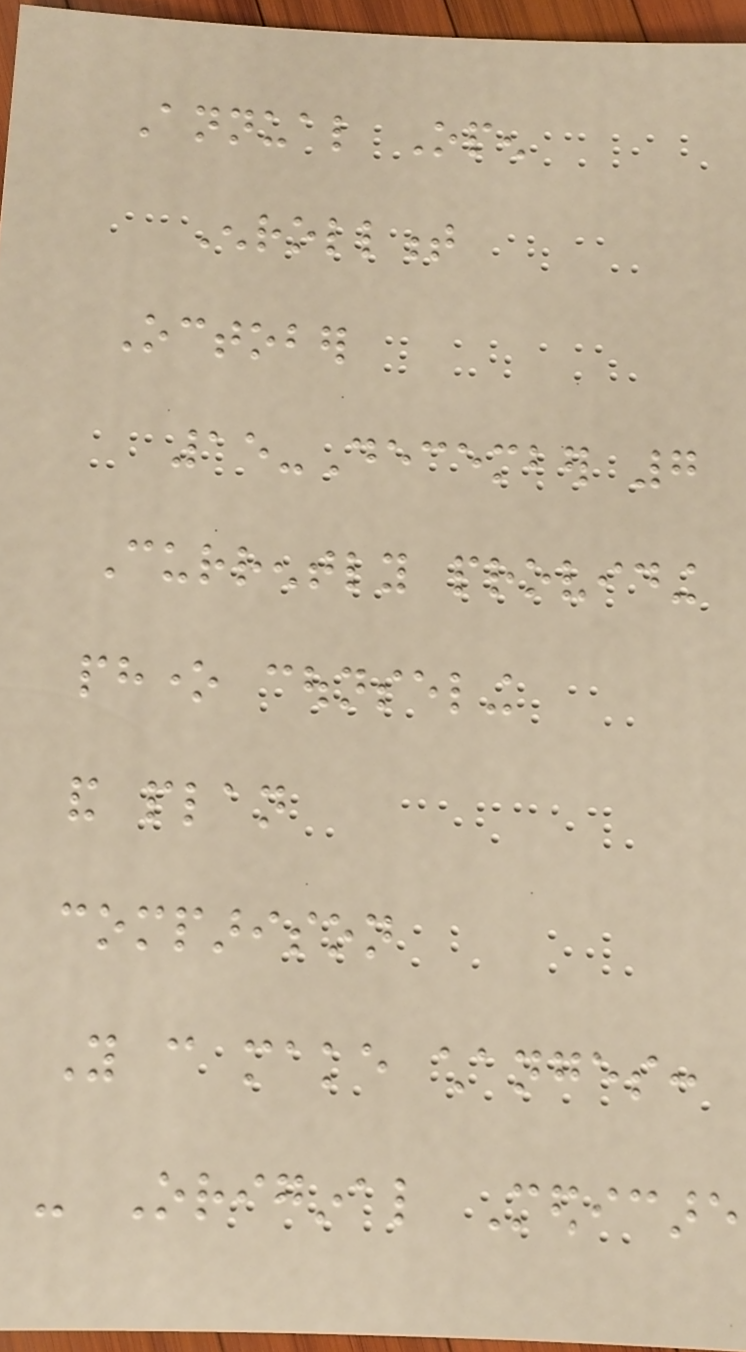Annual Open
Enrollment
October
15-December 7
Currently providing
phone counseling
and plan
comparison
You can make changes:
- Original Medicare
